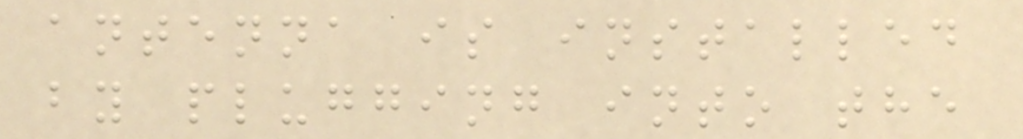antenna is installed
by plugging into the
